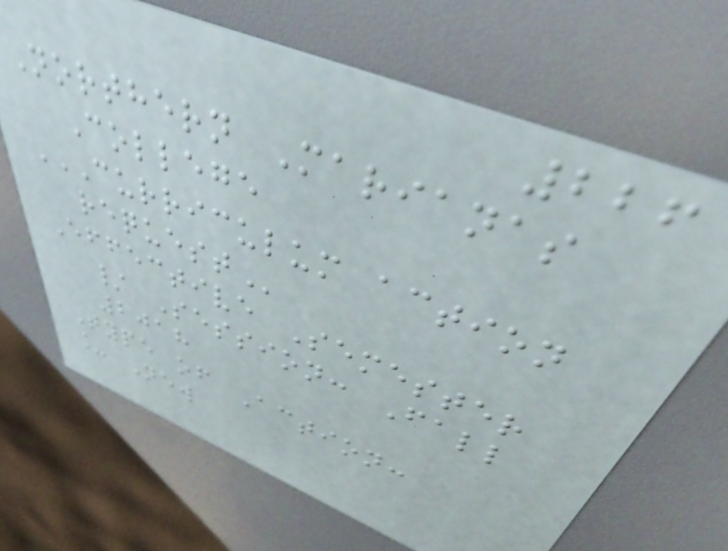226
Northern Marianas
College
CURRICULUM ACTION
REQUEST
Effective Semester
/ Session: Fall
2018
Type of Action:
_ New
